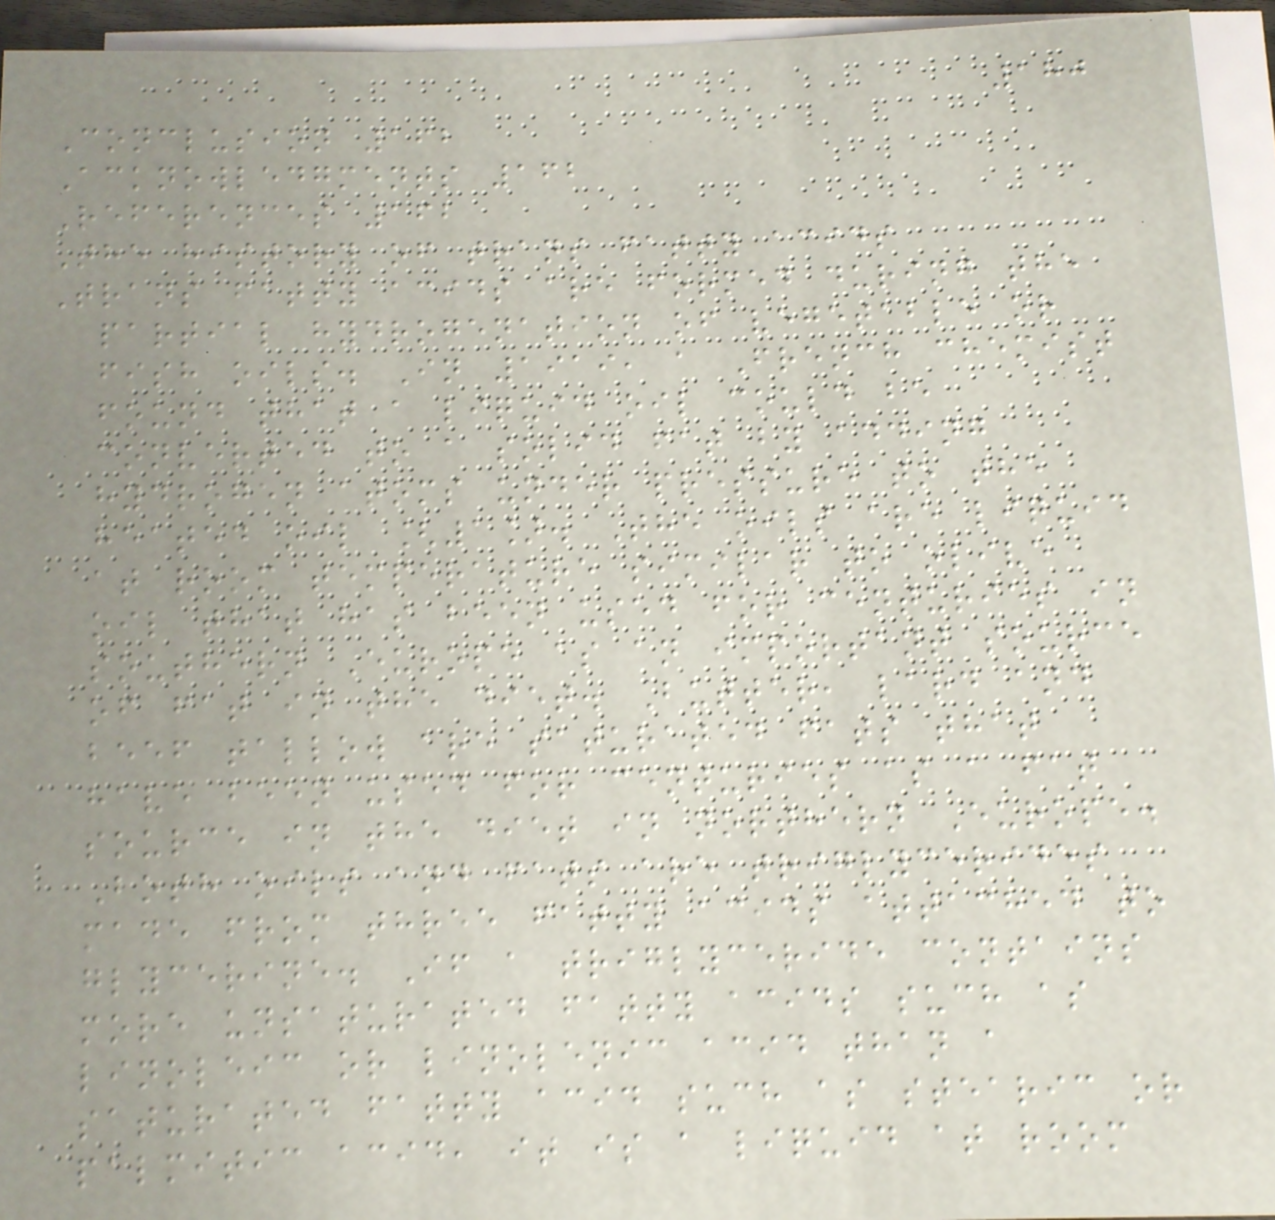180
Conclusion 162
Acknowledgments 162
References 162
The history of trans fatty acids
Trans fatty acids are formed during the
partial hydrogenation of vegetable or
fish oils. In 1919, a French chemist
found that a liquid oil could be
converted to a solid fat by adding
hydrogen atoms under pressure to the
heated oil [1]. The oils are liquid
at room temperature similar to olive
oil that has been used for centuries in
southern Europe as an important source
of fat in the diet. Butter, lard and
beef tallow are saturated fats that
have been used for centuries as a fat
source in the diet in northern Europe.
Both oils and fats are triglycerides
made from three fatty acids attached to
glycerine. If a triglyceride contains
more unsaturated fatty acids such as
linoleic or linolenic acid than a
saturated fatty acid such as stearic or
palmitic acid, it is a liquid at room
